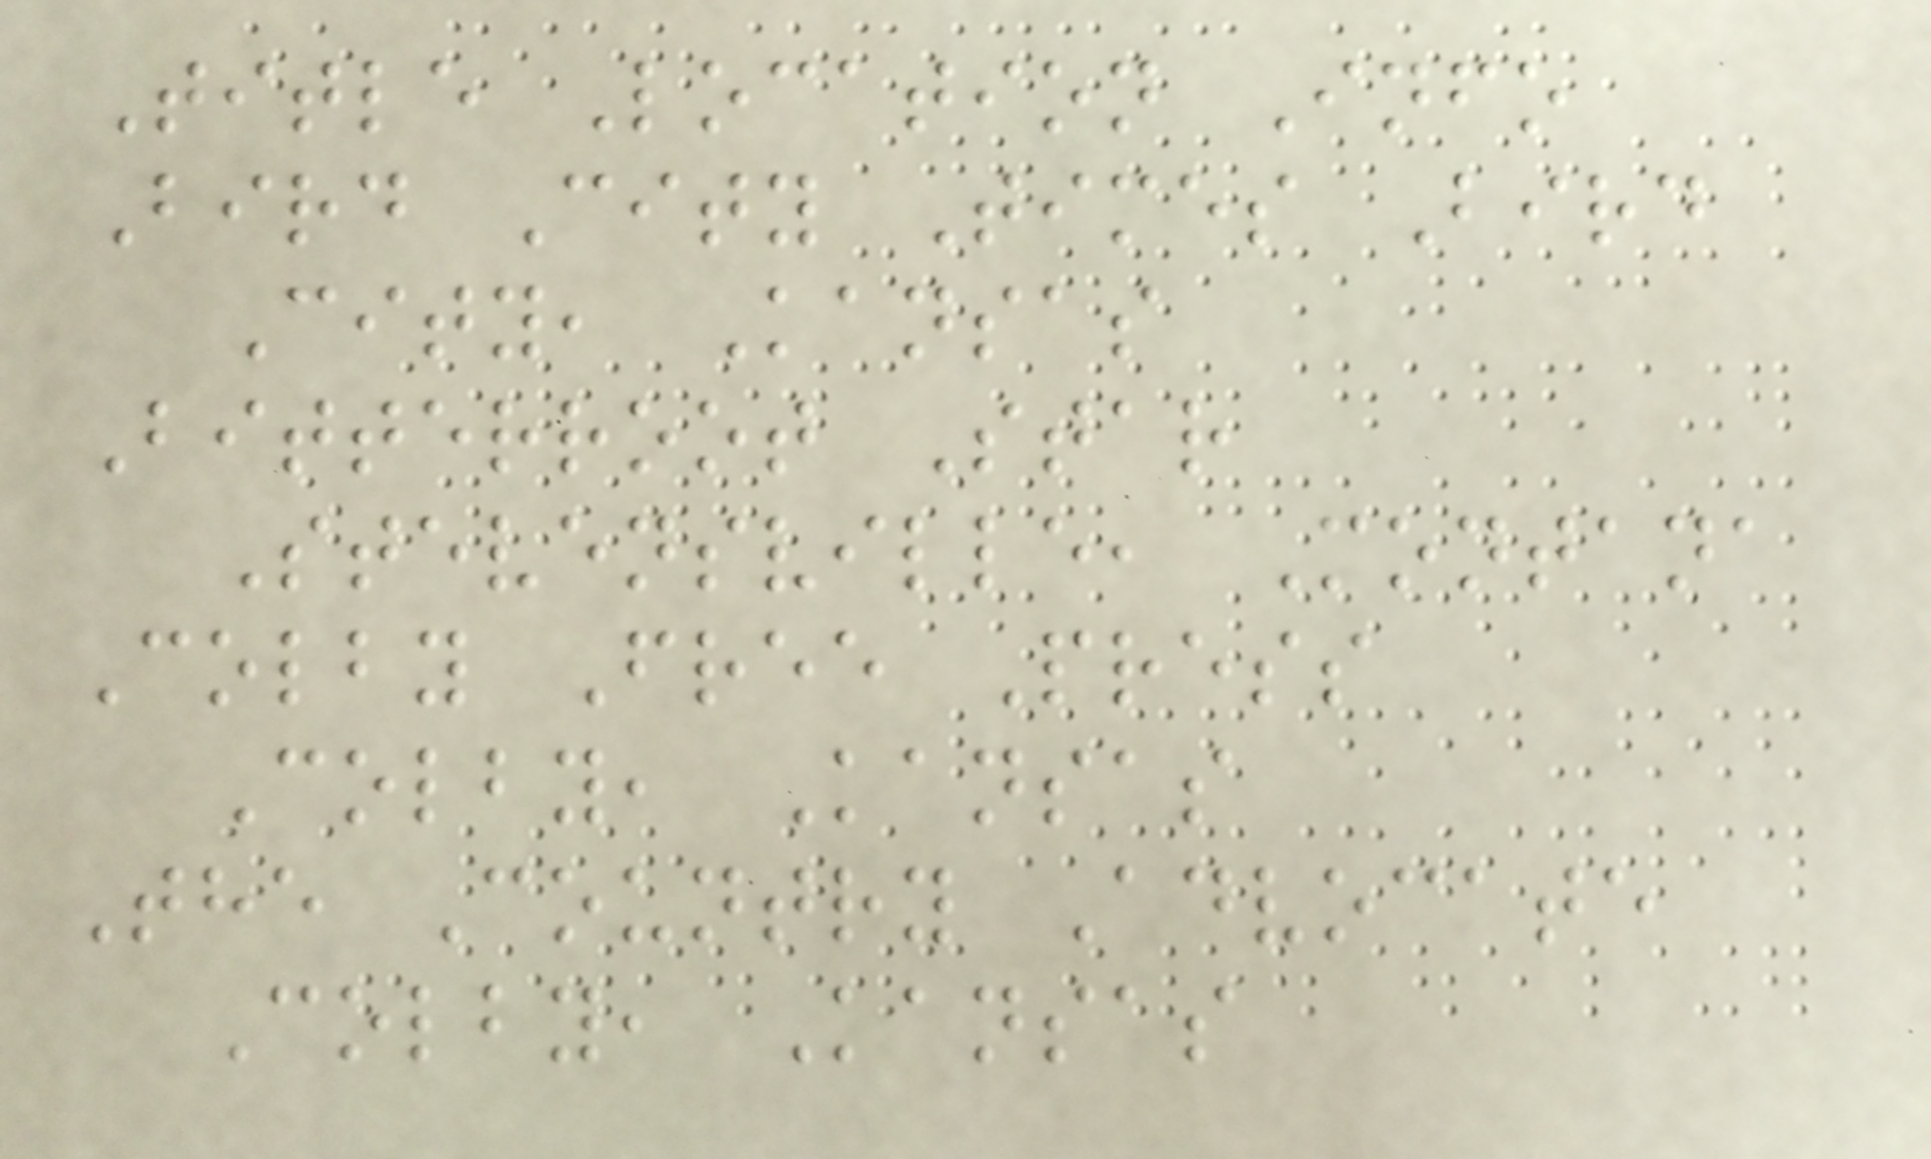Title Location Info
Bird City Times Bird
City, Kansas
Bitterroot Star
Stevensville, Montana
Colby Free Press
Colby, Kansas
The Country Advocate
Colby, Kansas
